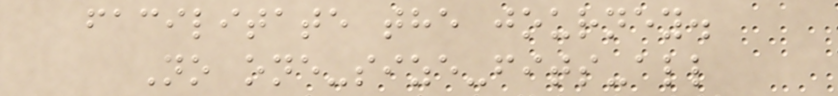facilitate the journey.
No one-size-fits-all
